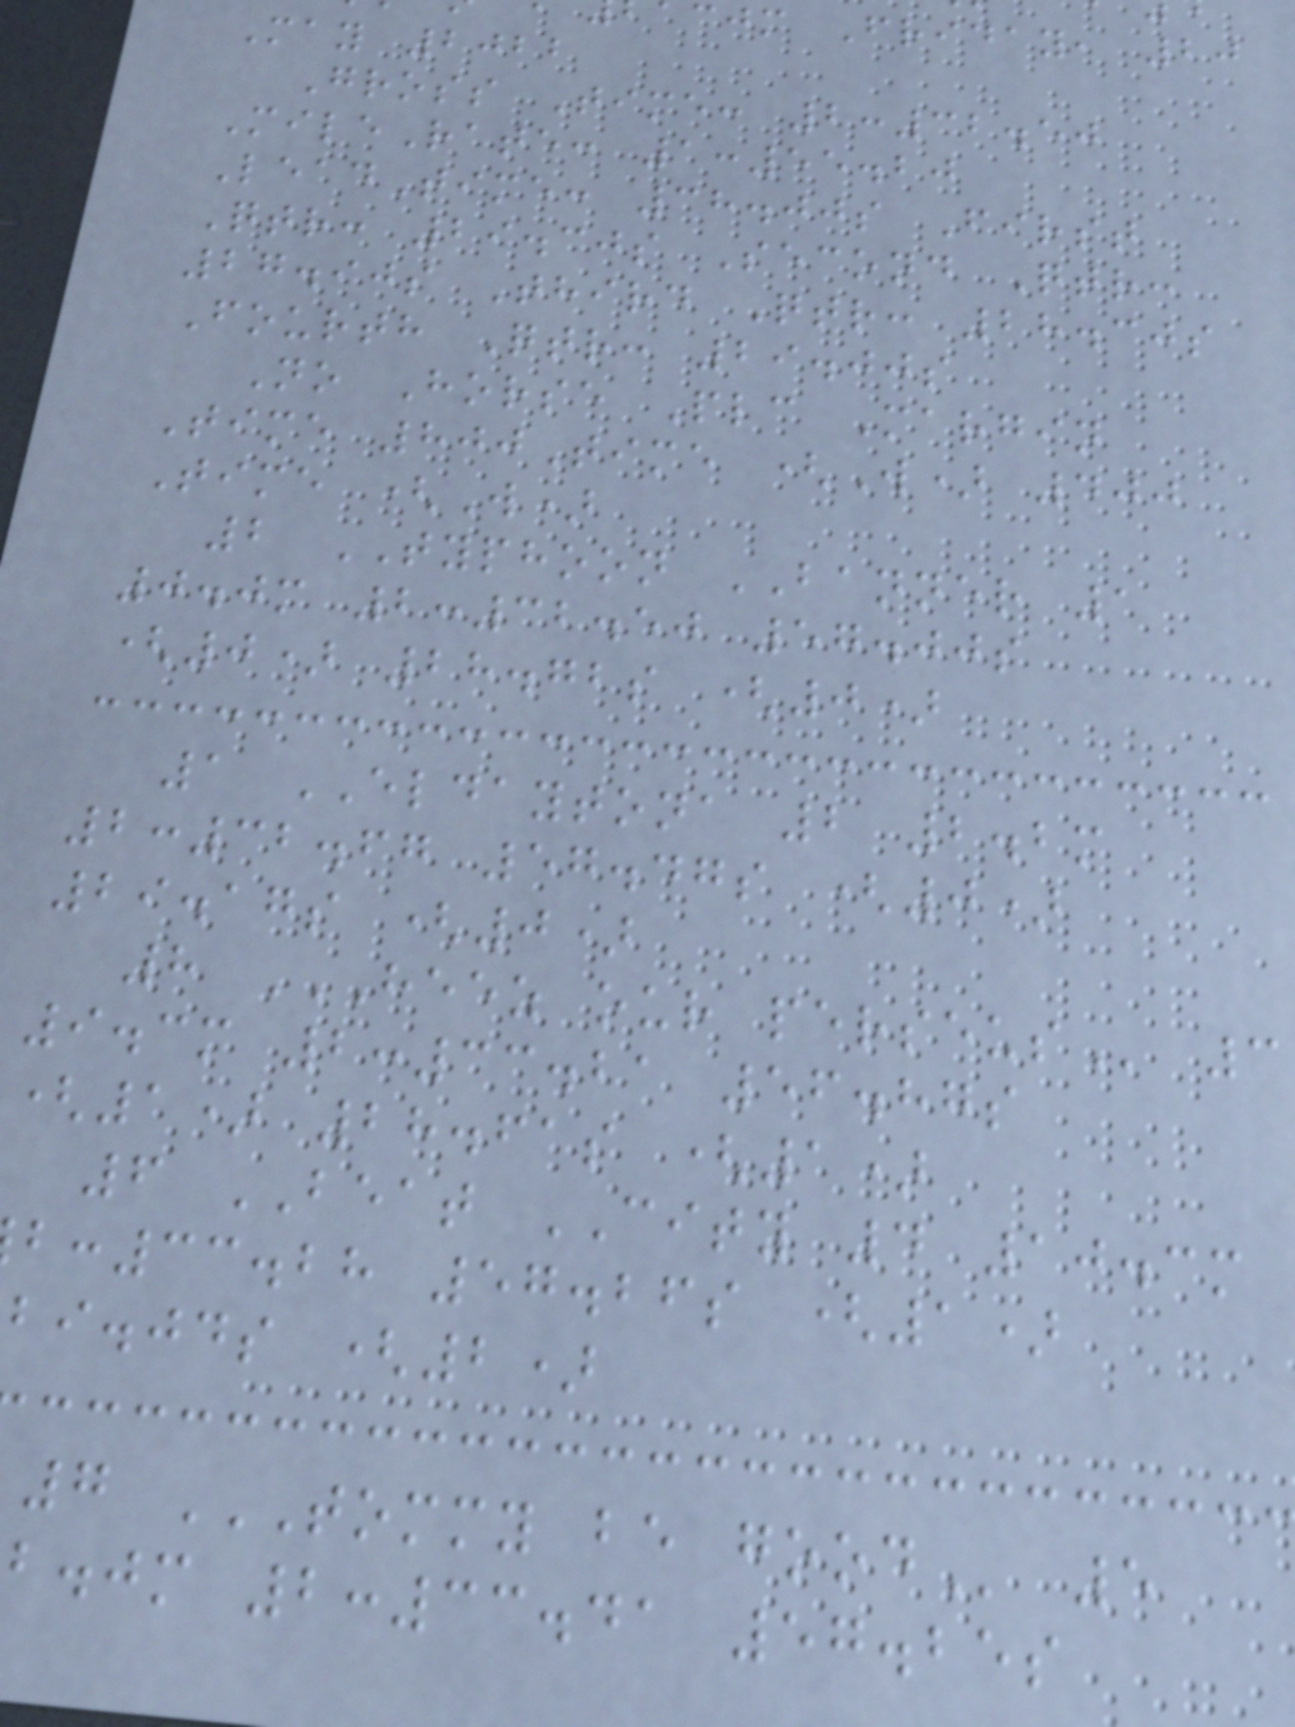cjm Friday, 20
May 2022
Gross Time: 2:32.50
MileRate: 1:55.20
LeadTime: 38.00s First
Qtr: 29.30s Second Qtr:
27.90s Third Qtr: 28.30s
Fourth Qtr: 29.00s
No Horse Plc Margin
Time 800Time (W) 400
Time (W)
2 TYPHOON BANNER 1
0.0m 2:32.50 57.00s
(0) 28.72s (0)
1 ELDAYTONA 2 2.2m
2:32.67 57.47s (0)
29.17s (0)
8 HEEZ OUR PERSEUS 3
9.3m 2:33.21 56.87s
(1) 28.61s (1)
6 BEAT CITY 4 10.3m
:33.28 57.26s (1)
bi.jds (2)
7 TOMMY BE GOOD 5
b.jm 2:33.41 57.25s
